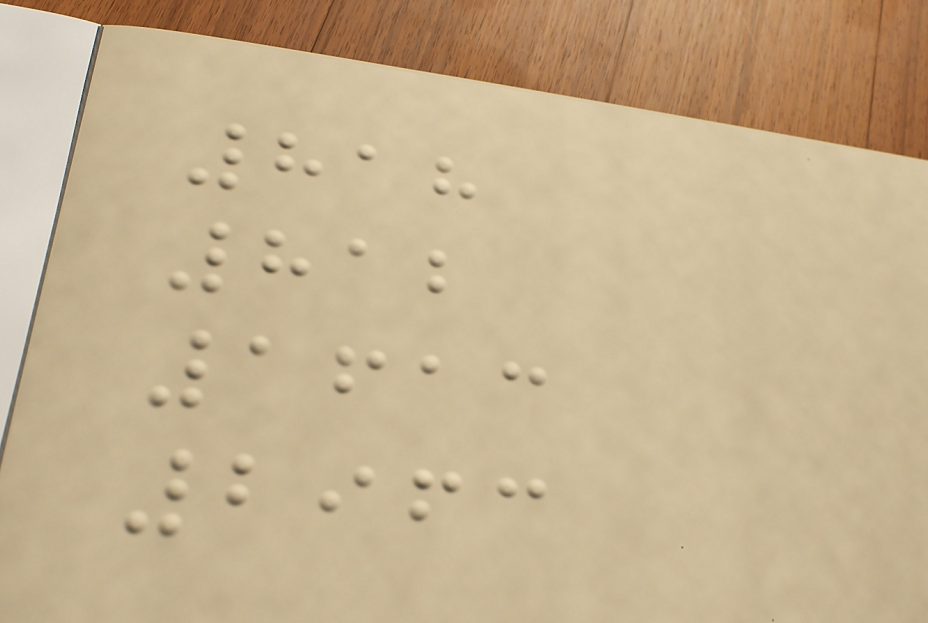818
812
1613
2963
